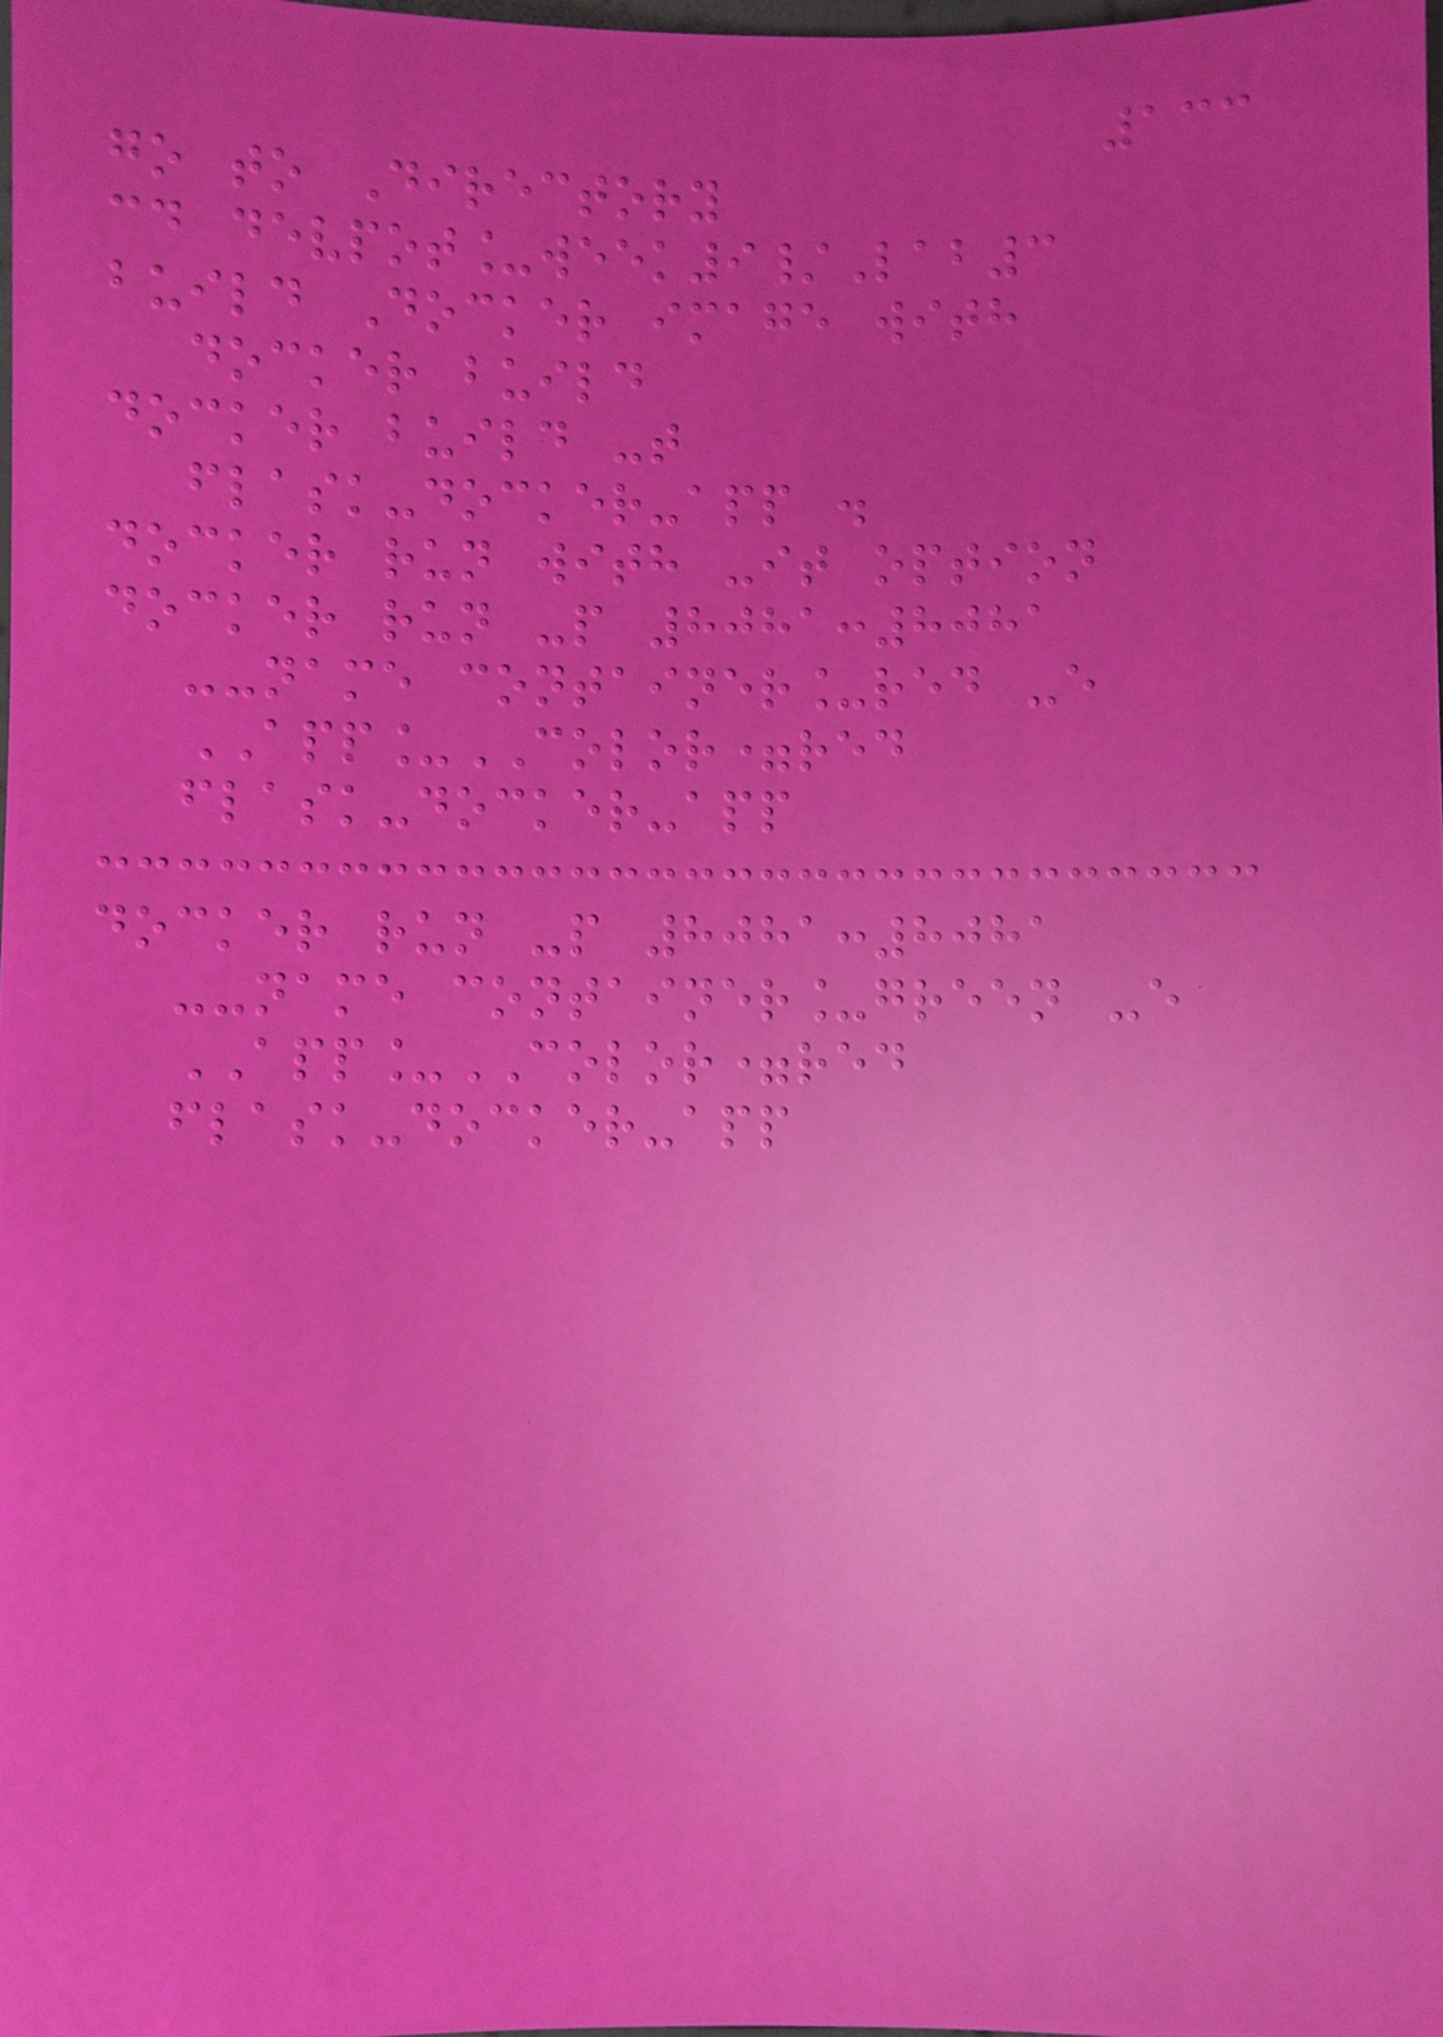133
go to Directory
cd devpot_week9/Lab3
build Docker image with
docker build
docker build -t
flask-docker-app .
docker run with -it option
docker run -p 8081:8081
--name container_red -e
APP_COLOR=red
flask-docker-app
docker run -p 8081:8081
--name container_green -e
APP_COLOR=red
flask-docker-app
